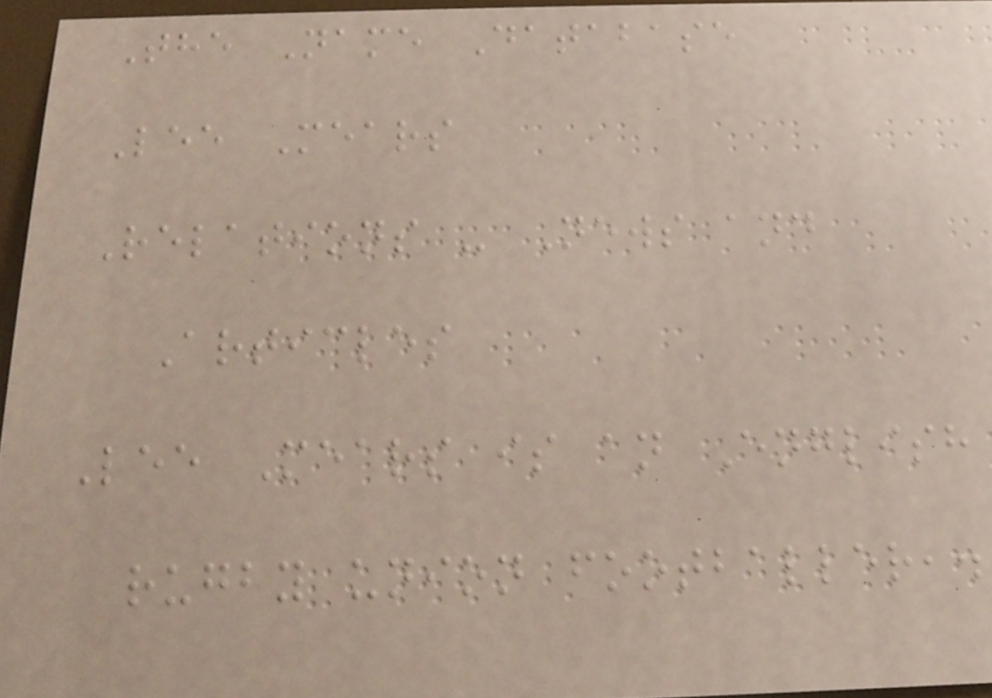The Name Database
Lee Mears
Relations - News and
Articles
Lee Mears is an English
rugby union footballer,.
